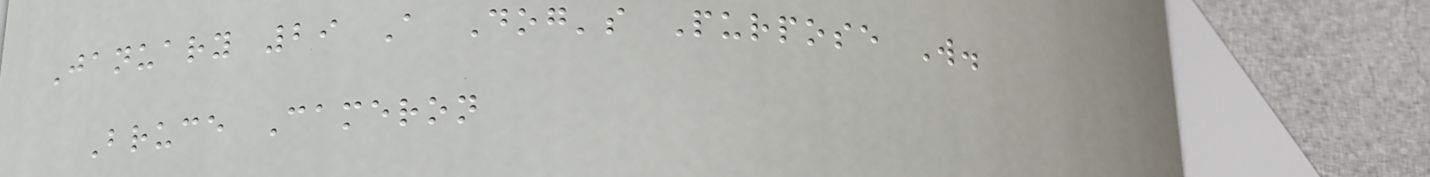January 29 A Dog's Purpose W.
Bruce Cameron
